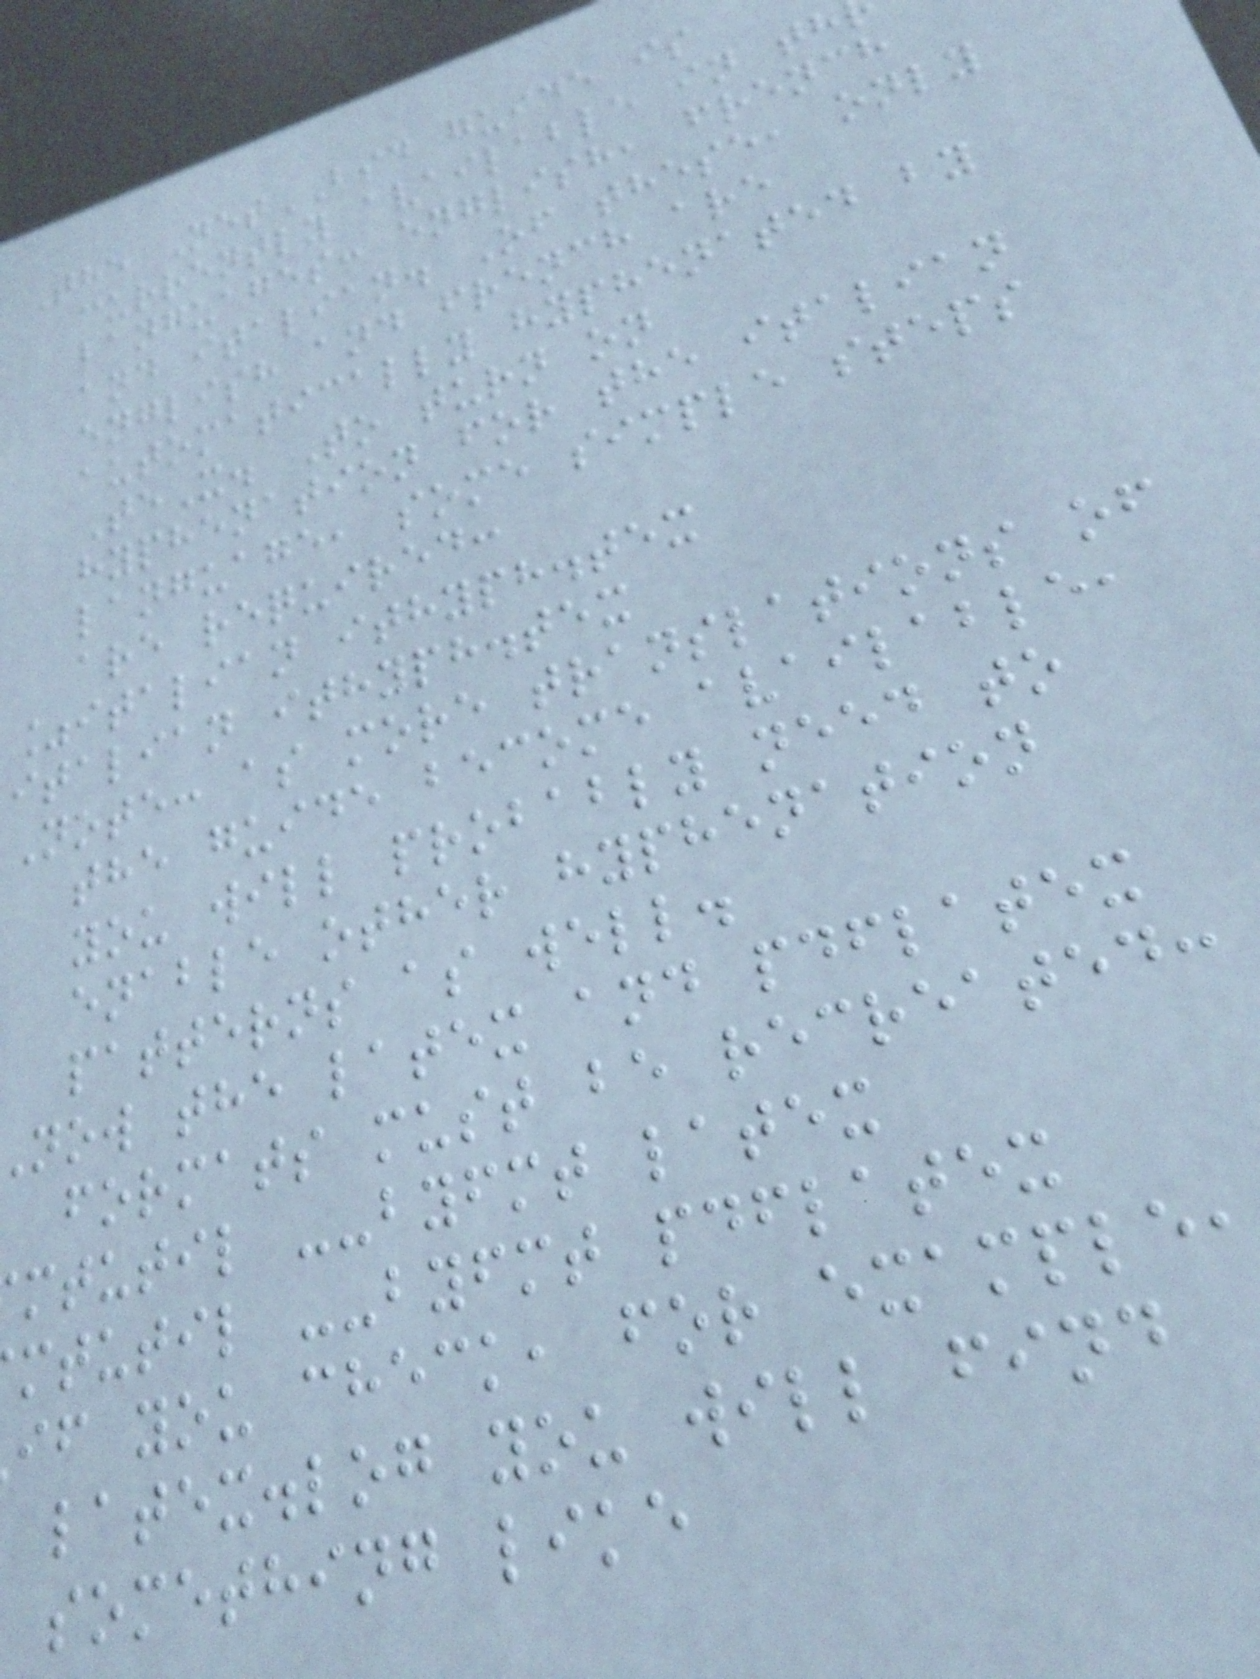The NetBSD guide is
currently available in th
languages: english, french
and italian. Of these, only
english and french are
automatically hyphenated by
TeX. To turn on
hyphenation for the italian
language, some simple steps
are required:
%italian ithyph.tex
italian ithyph.tex
Note: as more translations of
the guide become available,
you will probably need to
enable other hyphenation
patterns as well.
now the latex and pdflatex
formats must be recreated:
mtutil --byfmt latex
mtutil --byfmt pdflatex
if you check, for example
latex.log you will find
something like
